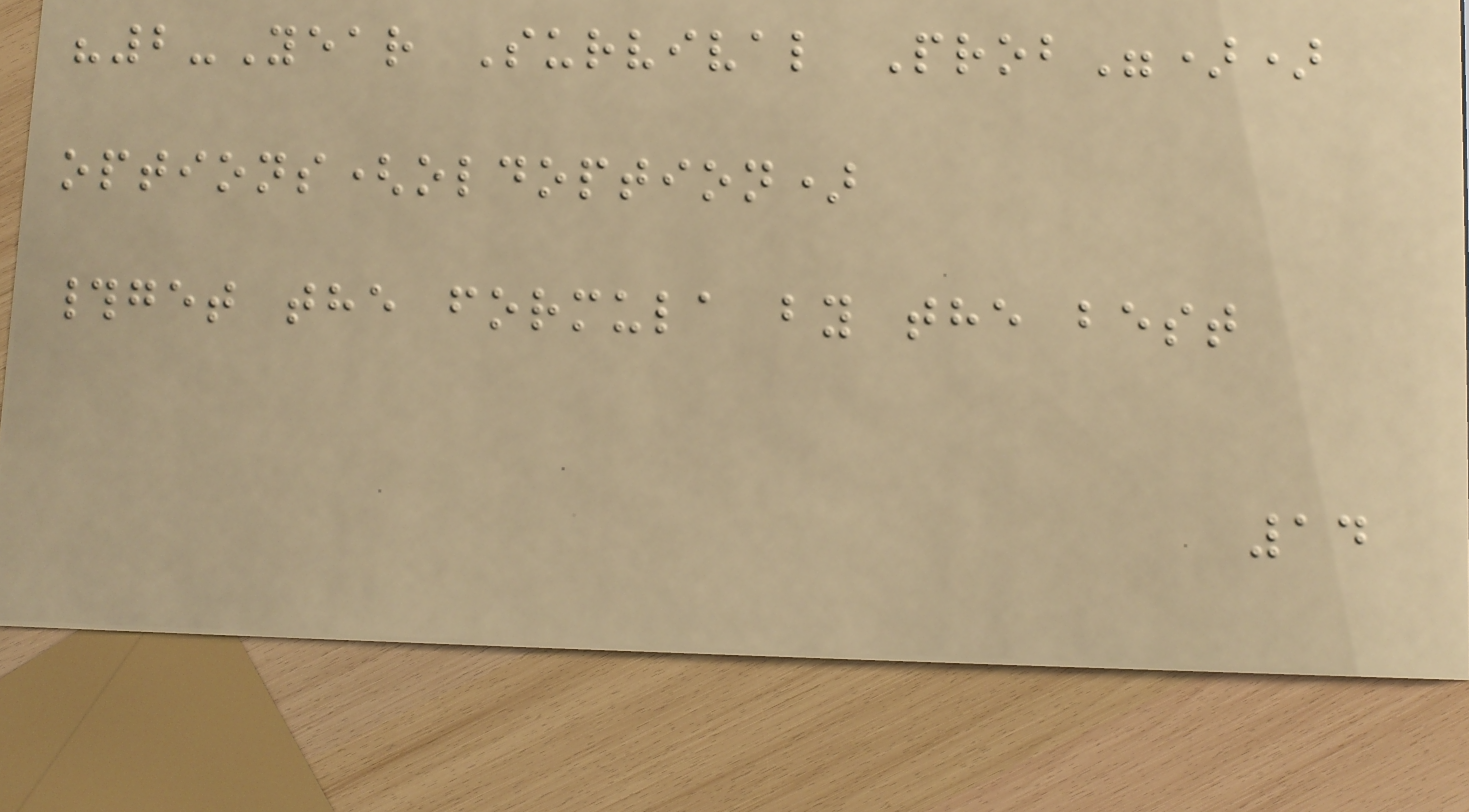"2-Year Survival Prob"))
options(oldoption)
#get the formula by the best
14
